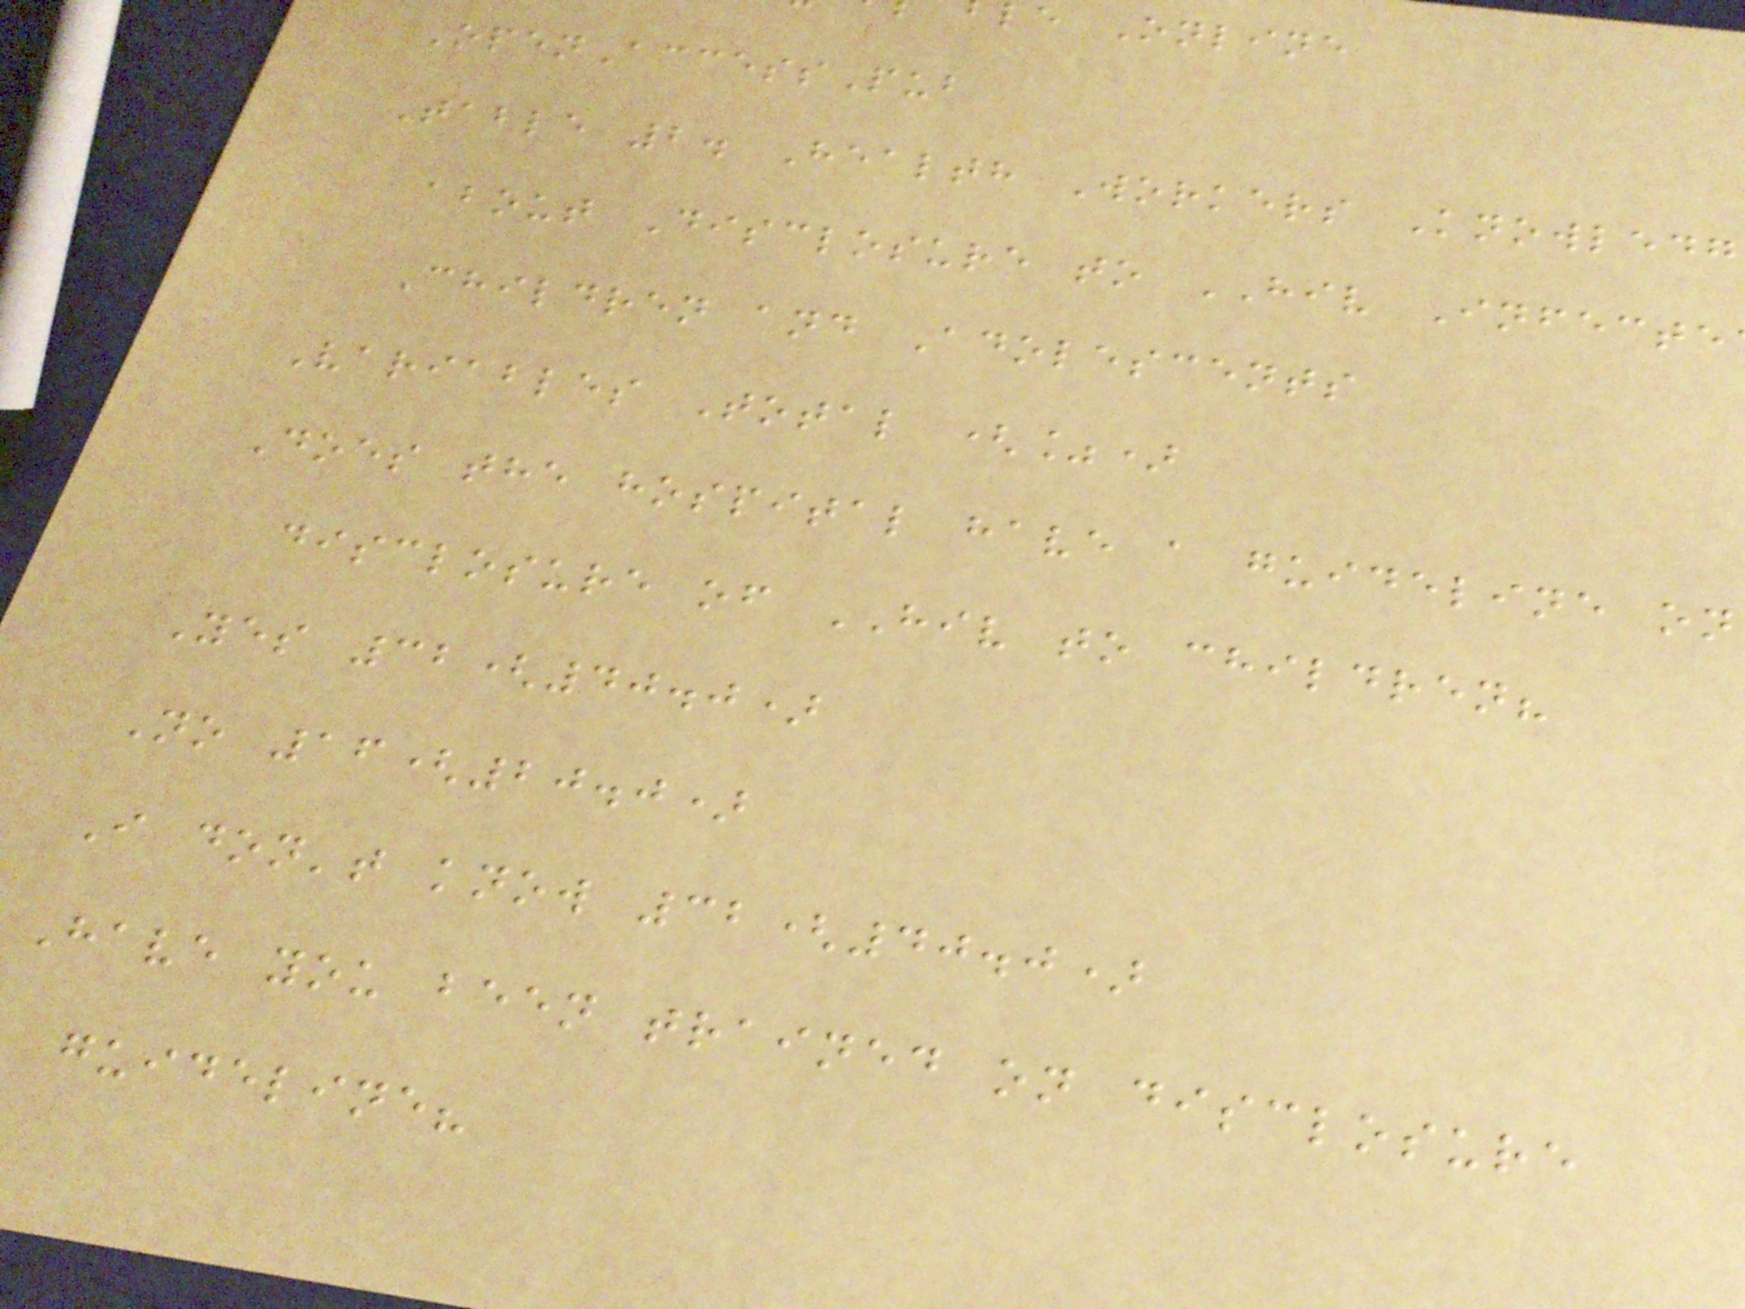le Online
OpenAccessPub
Table 2. Health Workers Knowledg
about Disclosure to HIV Infecte
Children and Adolescents
Variables Total (%)
Does the hospital have a guideline on
disclosure of HIV to children?
Yes 32(40.0)
No 16(20.0)
I don't know 32(40.0)
Have you been trained on disclosure
guideline?
